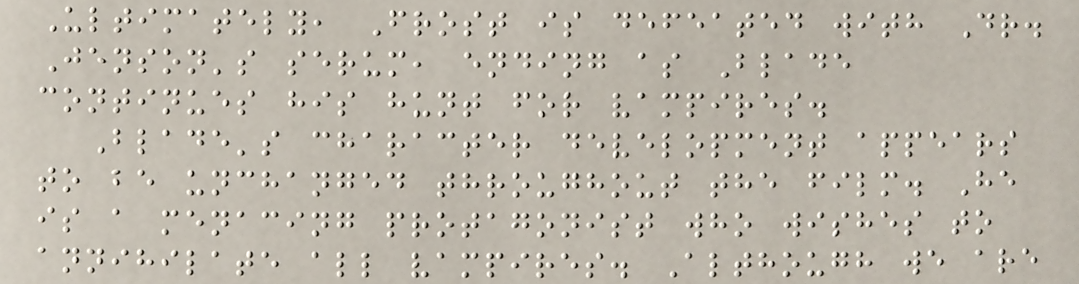Ultimately, Frost is defeated with Dr.
Jenson's serum, ending as Blade
continues his hunt for vampires.
Blade's character development appears
to be unchanged throughout the film. He
is a menacing protagonist who wishes to
annihilate all vampires. Although we are
